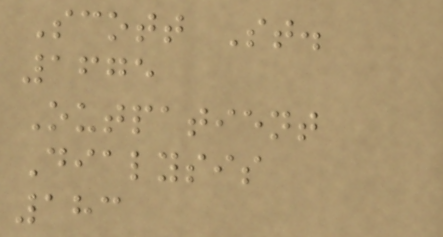Scott St.
1675
Outpatient
Dialysis
183
